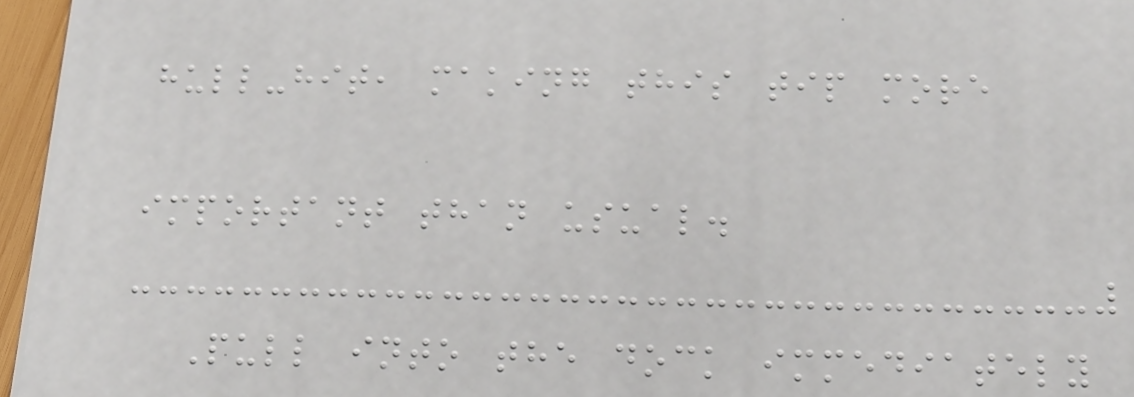hull-hit, making this tip more
important than usual.
Pull into the dock immediately
